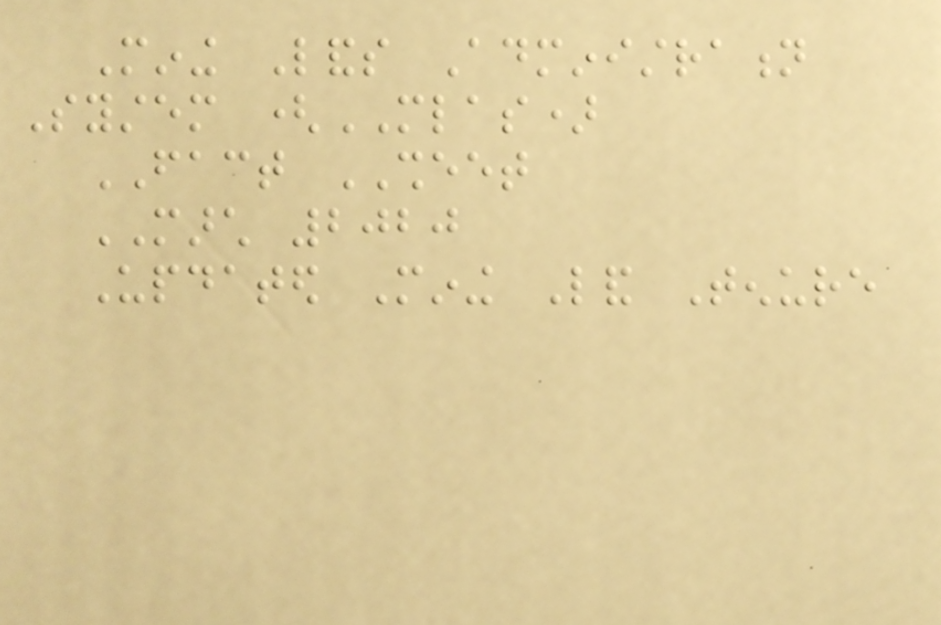Mining Lands Administration
System (MLAS)
FACT SHEET
MARCH 2020
Updated Mining Land Tenure
